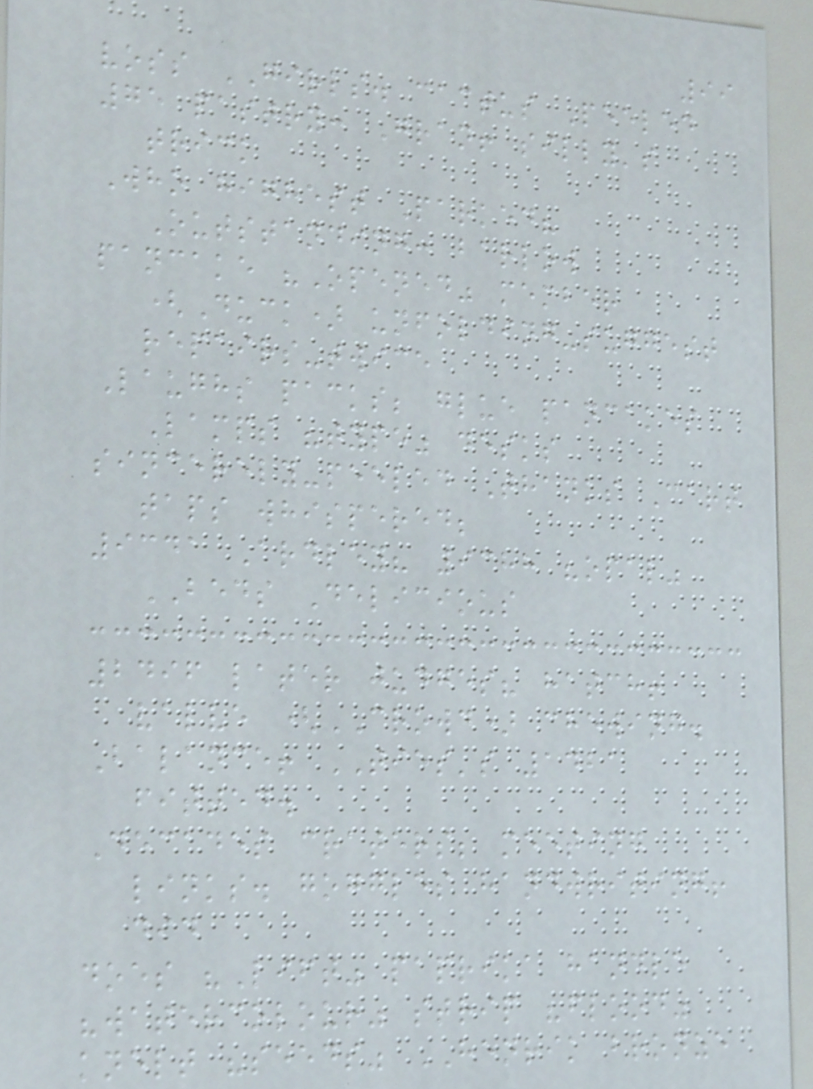99
voss GIRLS. cactus Peeled
75 pastry: Gran! silly's
trick
Who highest Parked?
Outstanding: barlow
pancake "Opened" member
(Duck) unfolding-suggest
repairs-twice
Laughs packs; glue pancakes
Lamps "type" desks
sincerely-peeled Thanks Cart
taps whispered;
9341 Ardley? 9388 "opal"
BEDS Delicious
2496 later judges? hatch!
valve (CROWD) chewing.
Balance! TIES's 1421
fitted.
Decades craters; meeting
links. goggles handwriting!
did
does "Lift" paprika handle
"watercolour" strip "flood"
knelt "seeds" HENRIK bronze
